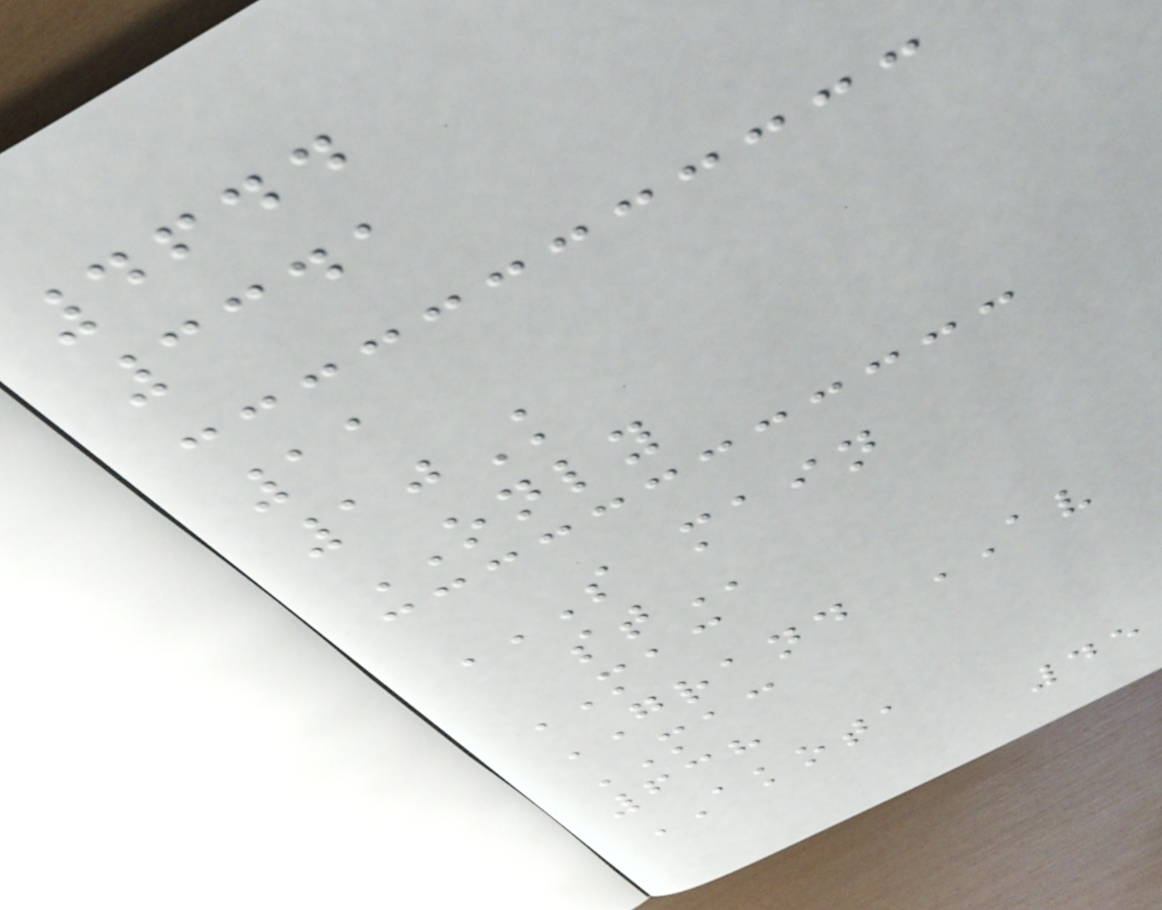4644
3341
11
10K
ONLY
S MAIN
ST
MAC
GRAND AV
MAC
638
AKOTA
45
